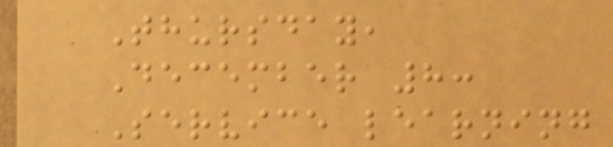Thursday,
December 8:
Service learning
